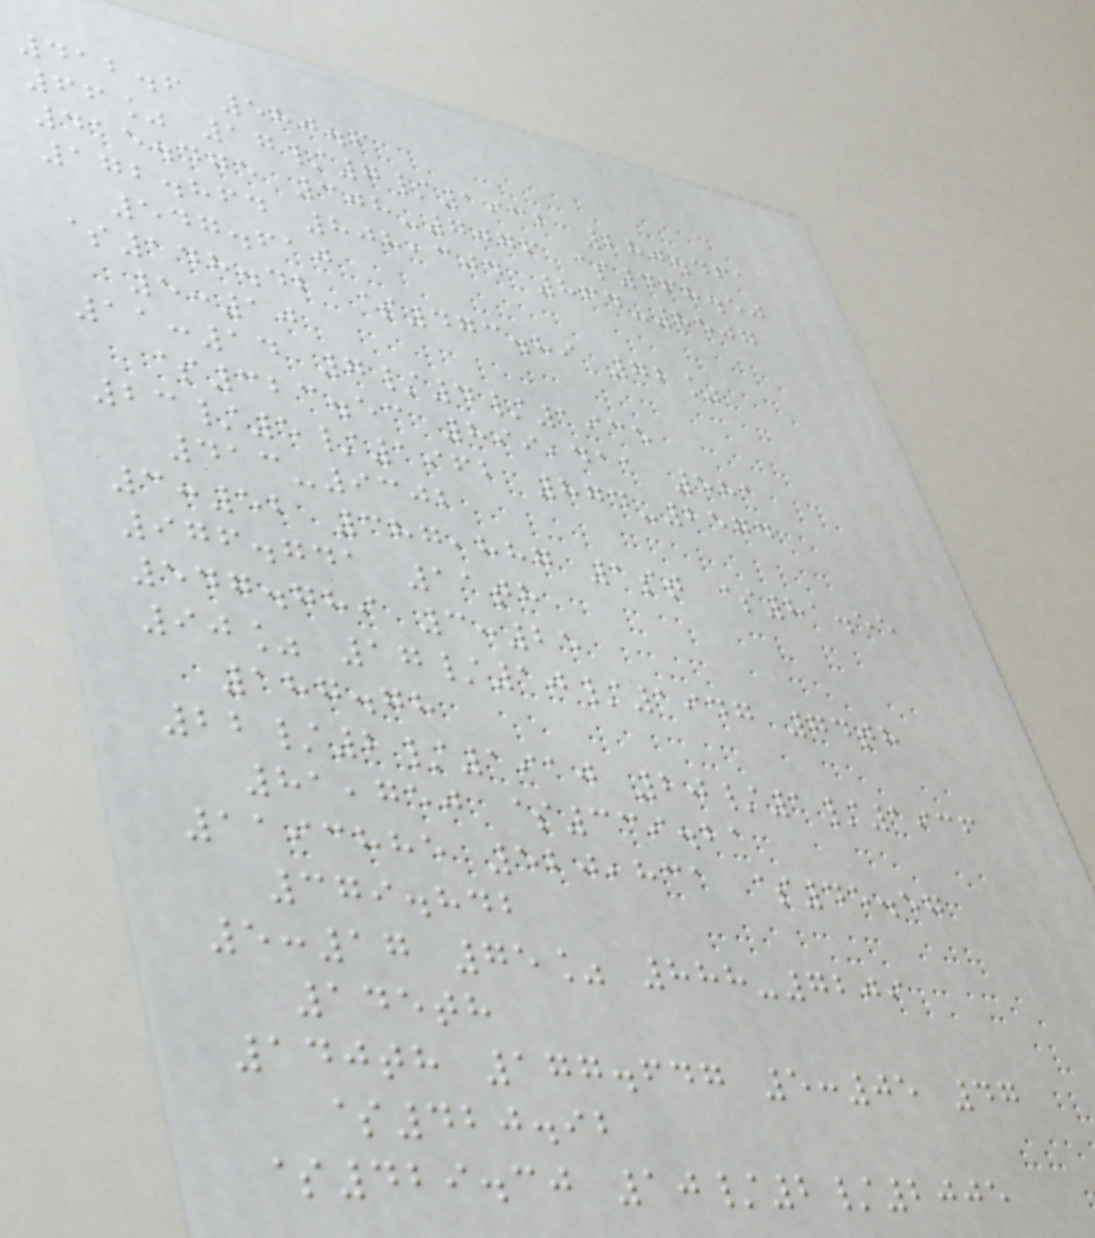412.6 580.6
66% 17/7/1932 280.461
415.475 308-7076 $468.50
172.864 808,304 864-8507
547.610
$148.42 $473.89 72%
5:10
11:14 7/4/1935
$323.53 899,411 581
23/5/1962 874-2574
413-9302
3:52 387,887 1st $81.55
976.741 11th
547.789 3:25
90% 17/10/1947 74th
187.78
22/2/1910 20/1/1936
81,750 $339.21
1193885 520,831 $45.57
379.842
5:17 75% 888-7209
145th
140th 177.647 5:05 47
$420.92
$429.30 10/2/2005
